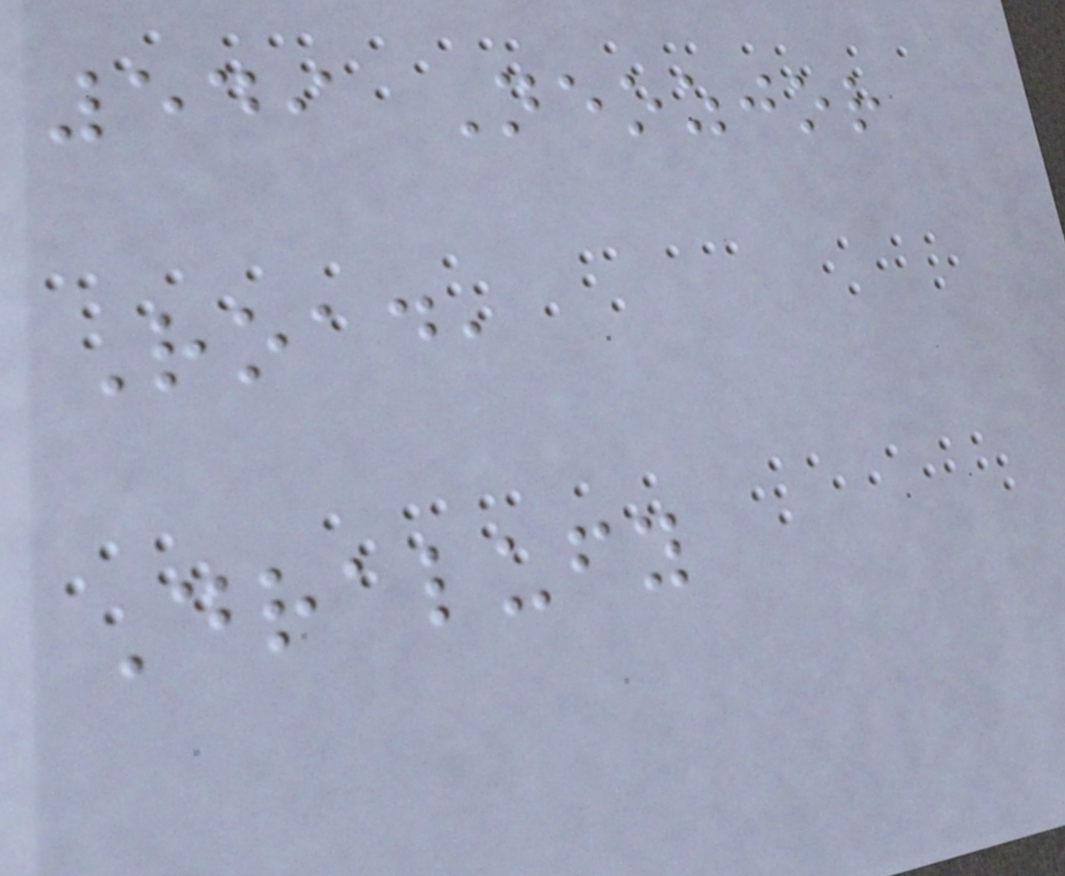549 Neozjor
Road,
Dralufy
